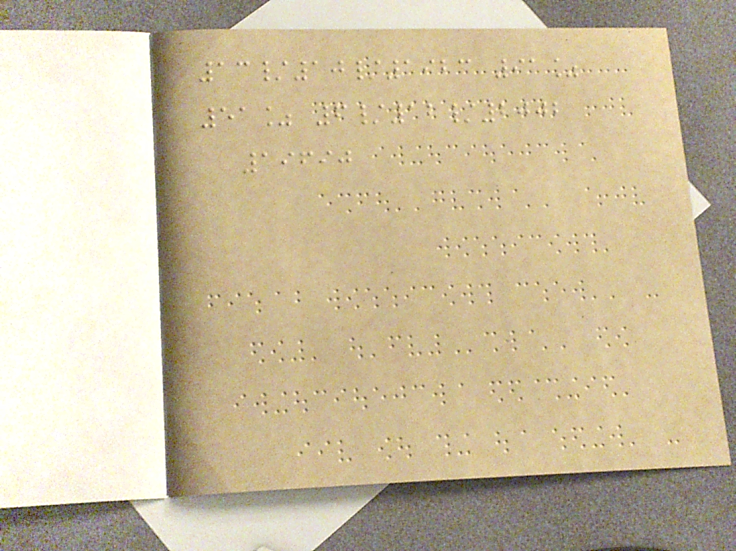13/10/1923 91%
51% 6/12/2002
19690
